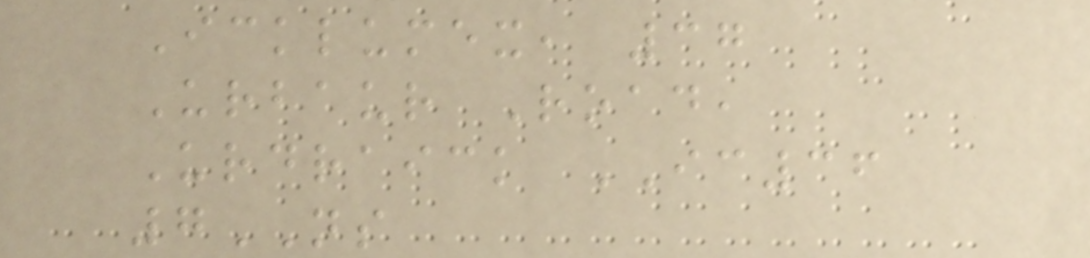Icklumex, 37
Urbaur Road,
Urdraick IC36
7NS
